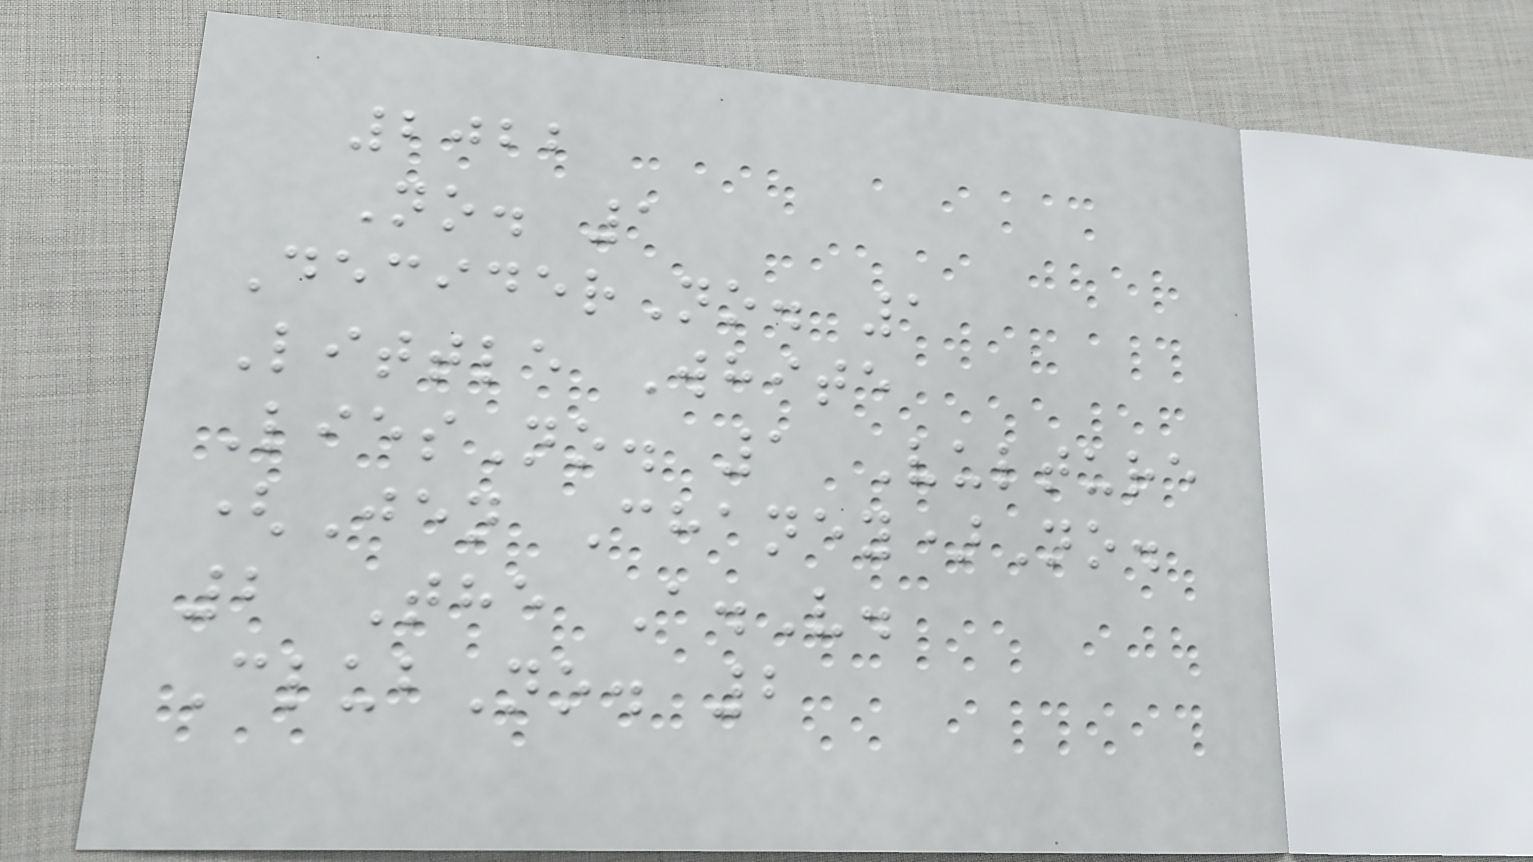2022
No. 1
DeciderNo. 1
Little White
LiesNo. 1 Vulture
(Jen Chaney)No.
2 The A.V.
ClubNo. 2
